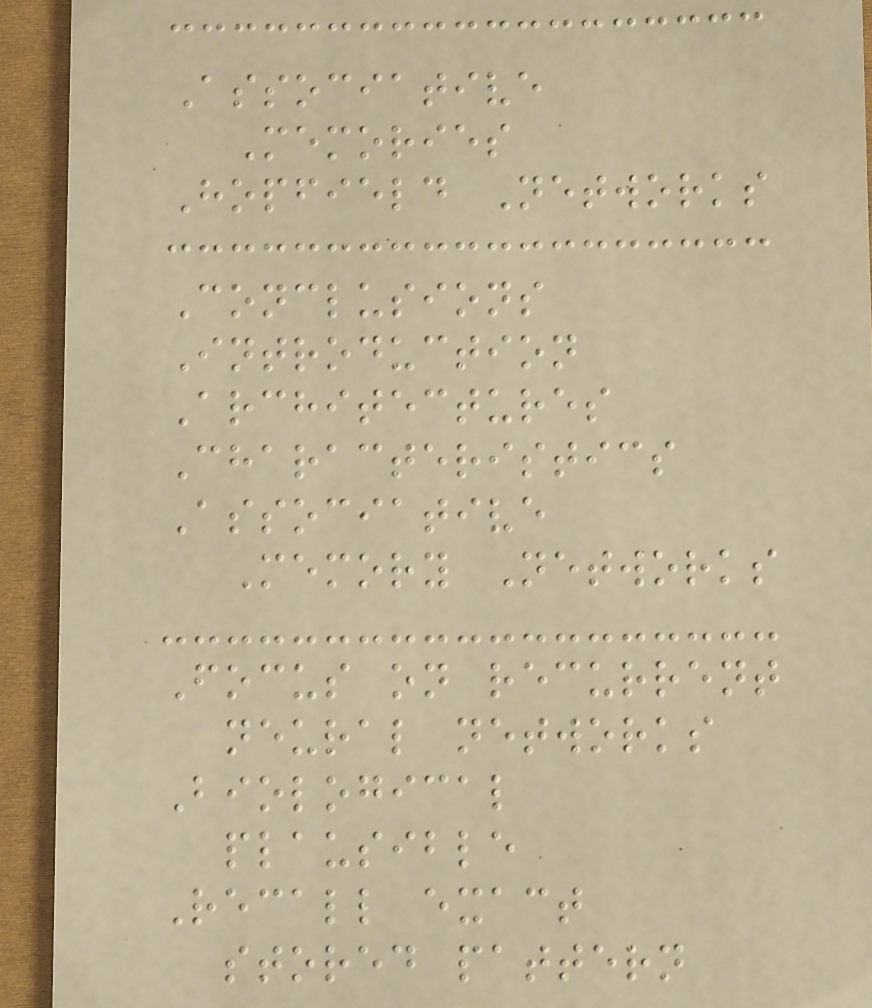Associative
Memories
Hopfield Networks
Conclusions
Introduction
Architectures
Characteristics
Associative
Memory Networks
Focus on recurrent
neural networks
Biological
plausible
Recall exact
stored pattern
